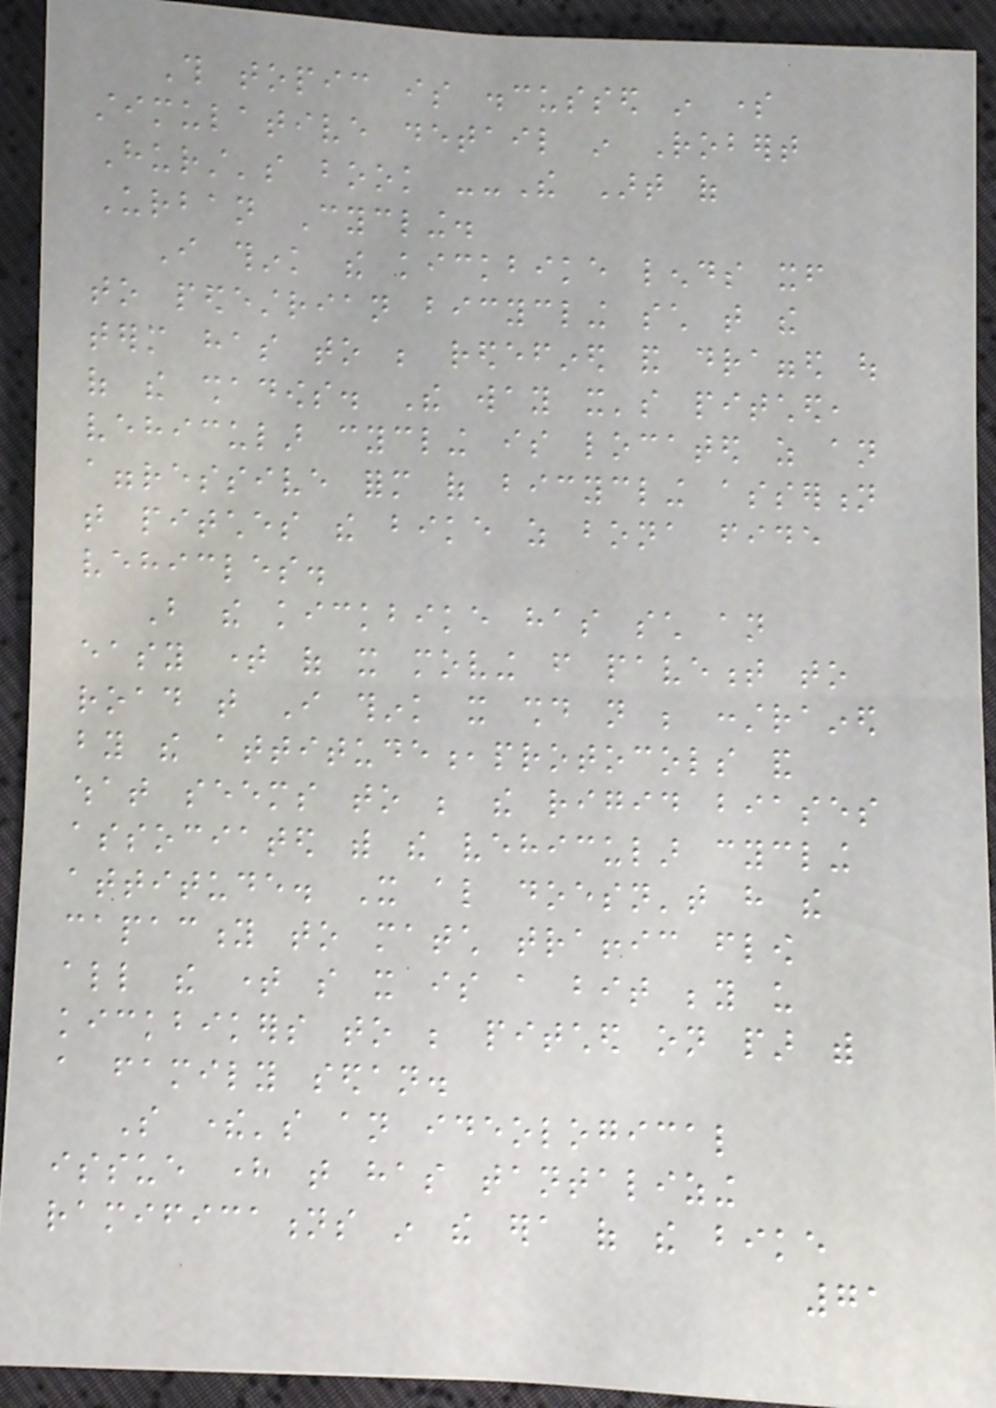This topic is discussed in some
stimulative detail in Robert
Hurst's book --The Art of
Urban Cycling.
I think the kickbike lends itself
to pedestrian bicycling such that the
term has to be redefined and dragged out
of the shadows. The way it's pitched,
vehicular cycling is located as an
aggressive form of bicycling assertion
that pitches the bike as bona fide
vehicles.
But the kickbike has such an
easy time of it moving from pavement to
road that I think it should not be constrained
by the attitude,protocols and
what seems to be the rigid biases
associated with the vehicular cycling
attitude. It also doesn't have the
capacity to match traffic flow
all the time so it is a bit beyond us
kickbikers to be pitched on par with
a family sedan.
So there's an ideological
issue here that has tantalizing
ramifications in the era of the bike
71
